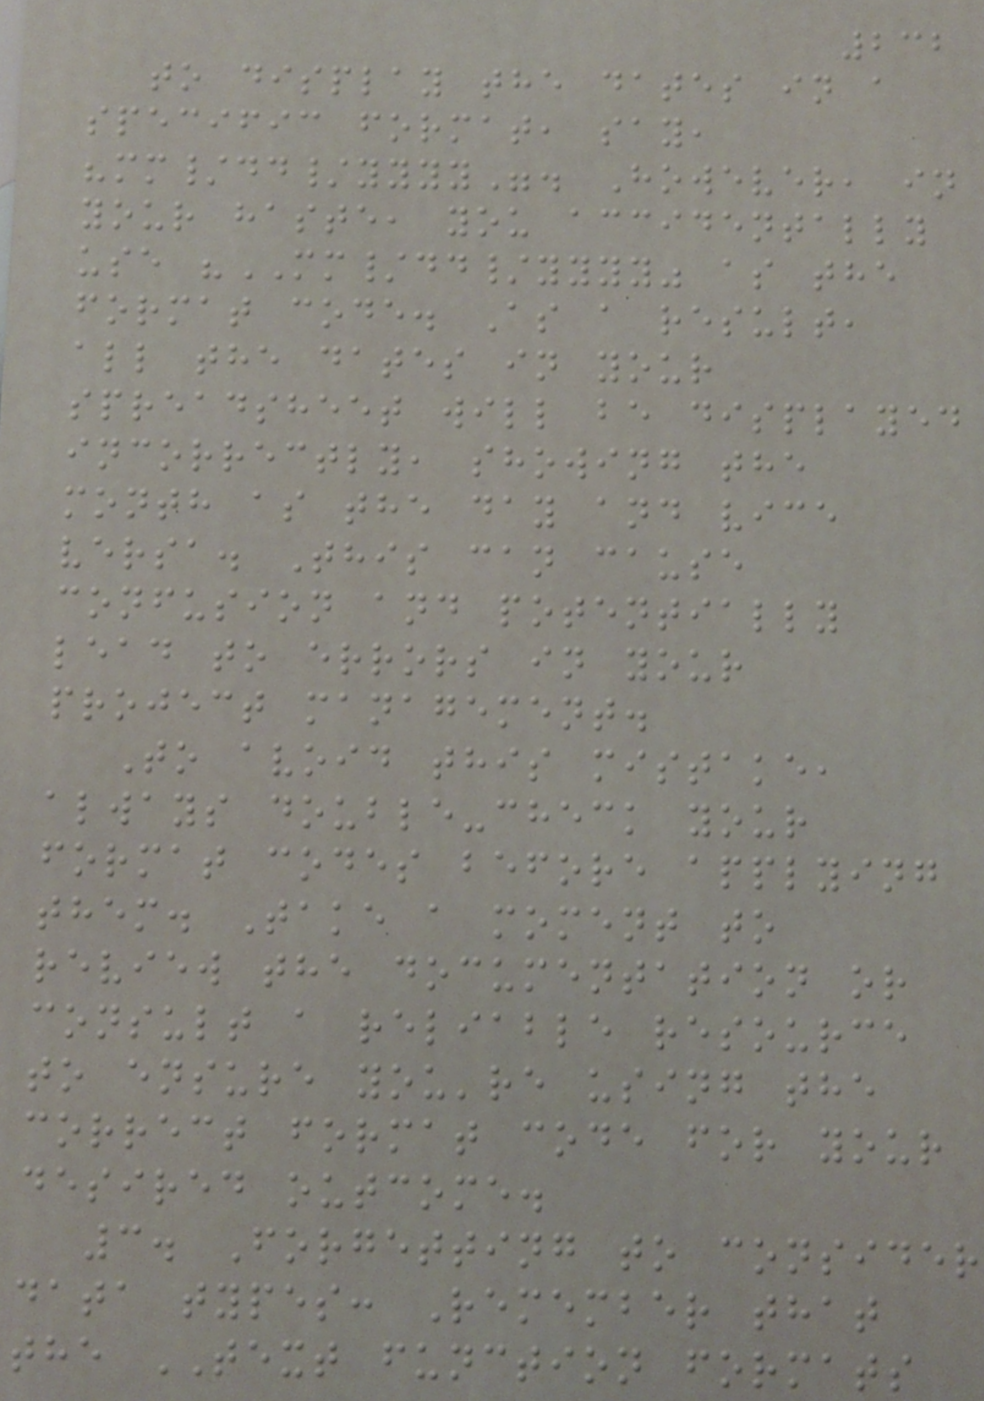232
to display the dates in a
specific format, say,
"mm/dd/yyyy". However, in
your haste, you accidentally
use "MM/dd/yyyy" as the
format code. As a result,
all the dates in your
spreadsheet will be displayed
incorrectly, showing the
month as the day and vice
versa. This can cause
confusion and potentially
lead to errors in your
project management.
To avoid this mistake,
always double-check your
format codes before applying
them. Take a moment to
review the documentation or
consult a reliable resource
to ensure you're using the
correct format code for your
desired outcome.
3. Forgetting to consider
data types: Remember that
the TEXT function formats
